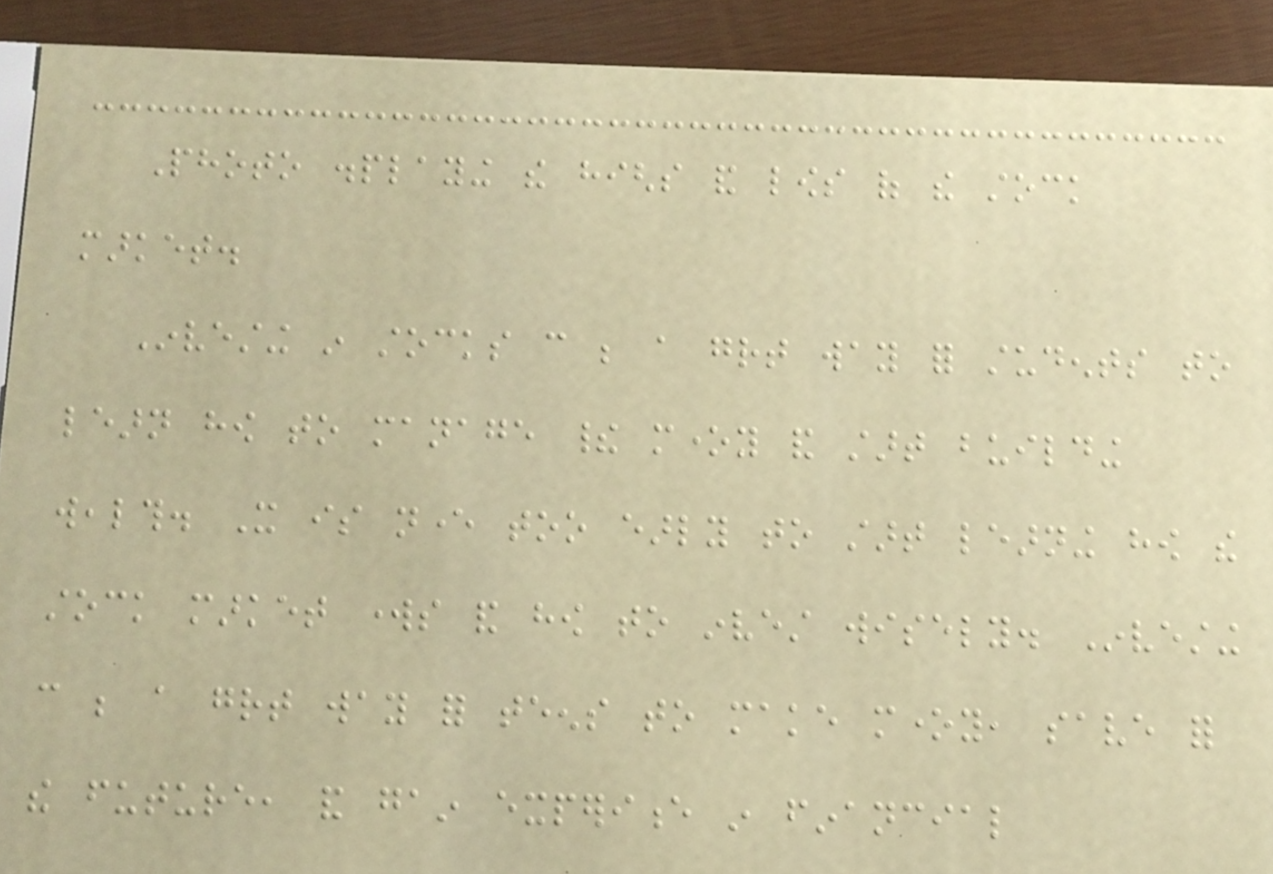Photo displaying the highs and lows of the stock
market.
Investing in stocks can be a great way for students to
learn how to manage their money and start building
wealth. It is never too early to start learning how the
stock market works and how to invest wisely. Investing
can be a great way for teens to make money, save for
the future, and gain experience in financial
